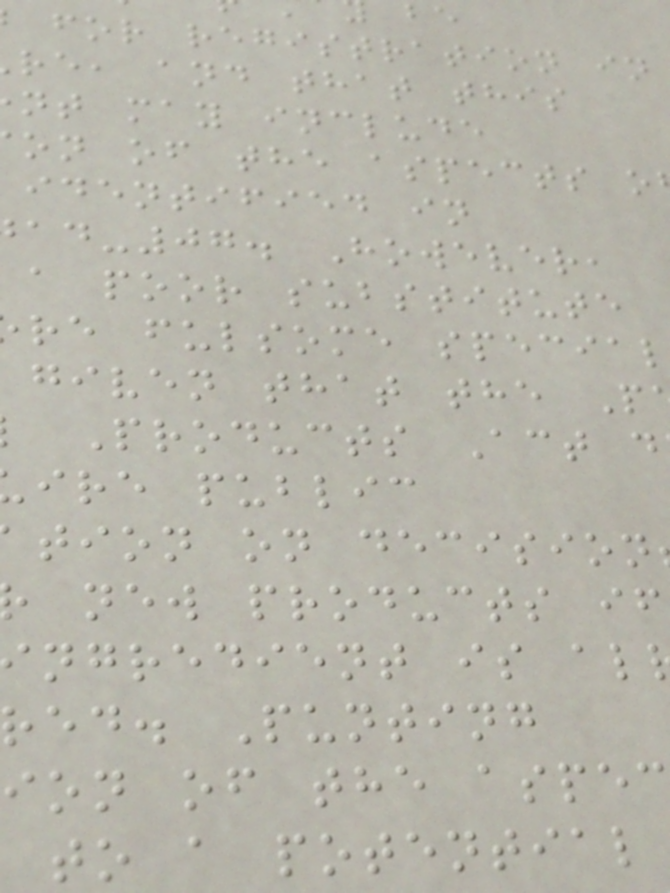for registration in
re, and that this
nt may include
on of the aspects o
identified in
-07. However,
a poor substitute
re fulsome special
given that the P
Products Act d
ire public
tion on decision
new products if
ngredient is al
red. Punting
ion of the aspe
to a potential
